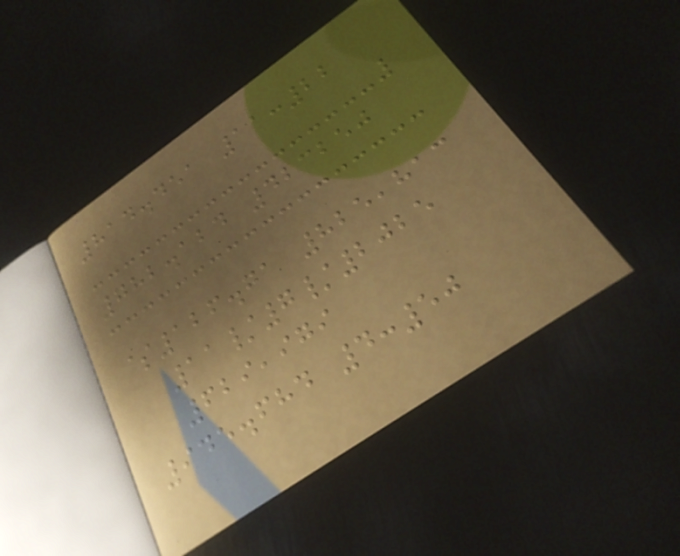814.451 11:22
782.124 423250
$126.71 825,813
11/7/2025
629,979
945.684 4:50
